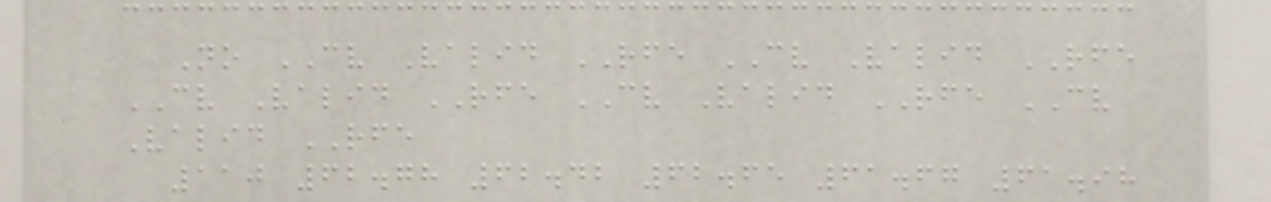No CV Valid RFE CV Valid RFE
CV Valid RFE CV Valid RFE CV
Valid RFE
110 62.78 62.42 62.65 61.67 61.98
